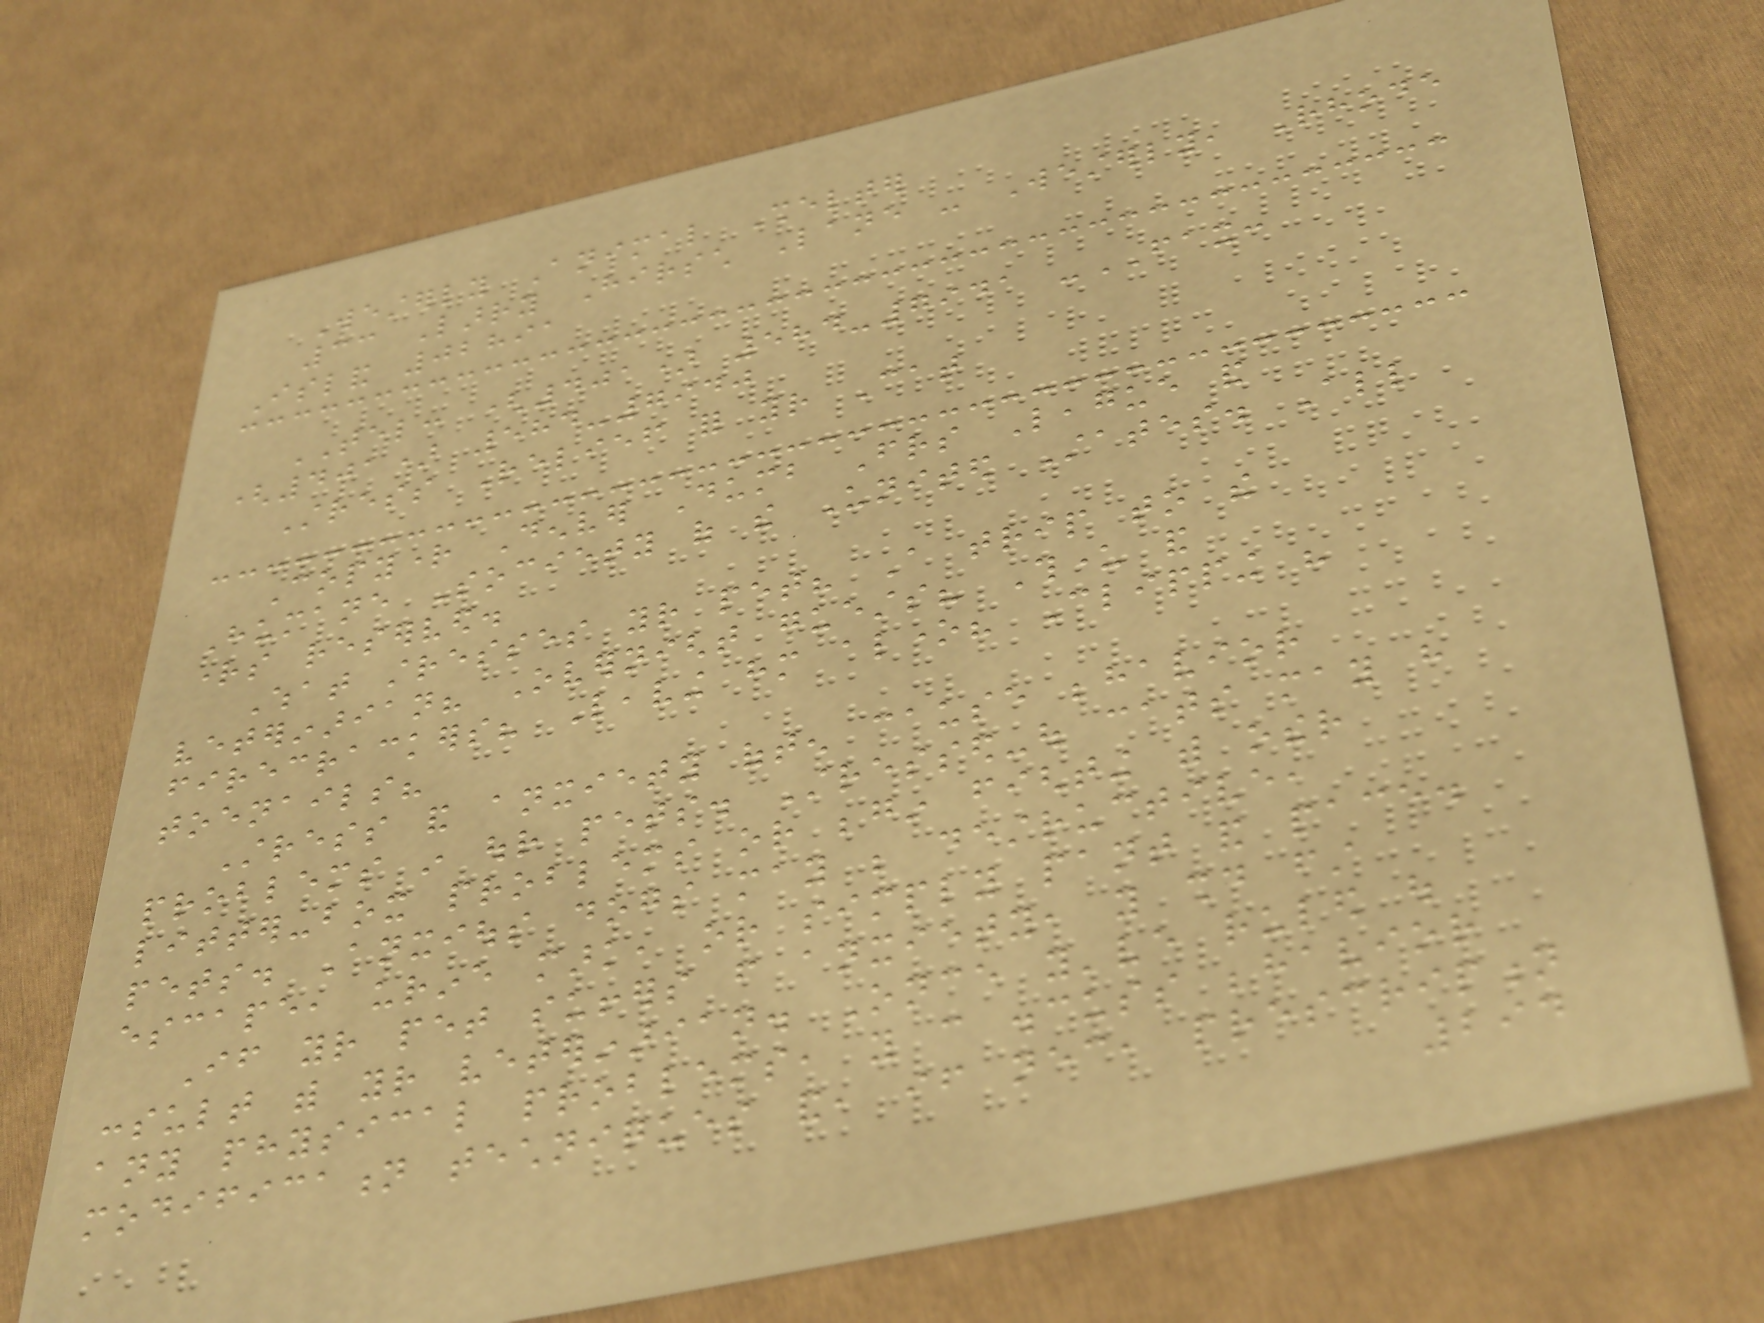Westerly Animal Shelter
33 Larry Hirsch Lane - Westerly, Rhode
Island 02891
TEL: (401) 584-7941 -FAX:
(401) 584-7940
Stress Relief for your Cat
Copyright Denver Dumb Friends League and
Humane Society of the United States. All
rights reserved.
What stresses your pet? A trip to the
veterinarian? Overnight guests? Thunder and
firecrackers? Leaving him alone? Clipping his
toenails?
Stress and anxiety often cause behavior
problems in our pets. Stressed-out cats may have
litter-box problems or begin fighting with other
pets. Anxious dogs may be destructive,
escape, urine mark, or simply pant and pace.
If your pet suffers from anxiety, you should first
consult with your veterinarian. Once you've ruled out
any physical problems, you can discuss behavior
modification techniques and, if necessary, prescription
294
